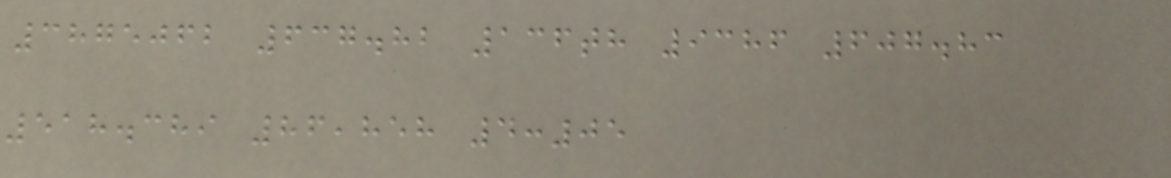3875062 637.82 136th 9386 607.83
518.389 86,858 4:05
